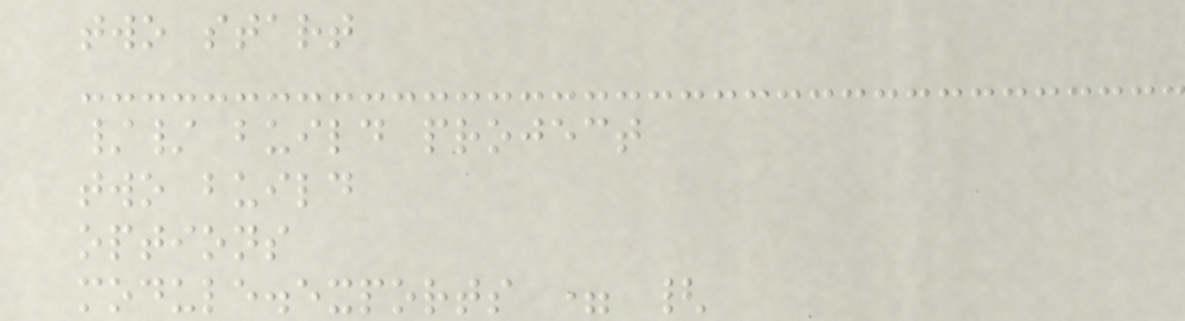two start
// build project
two build
options
module.exports = {
